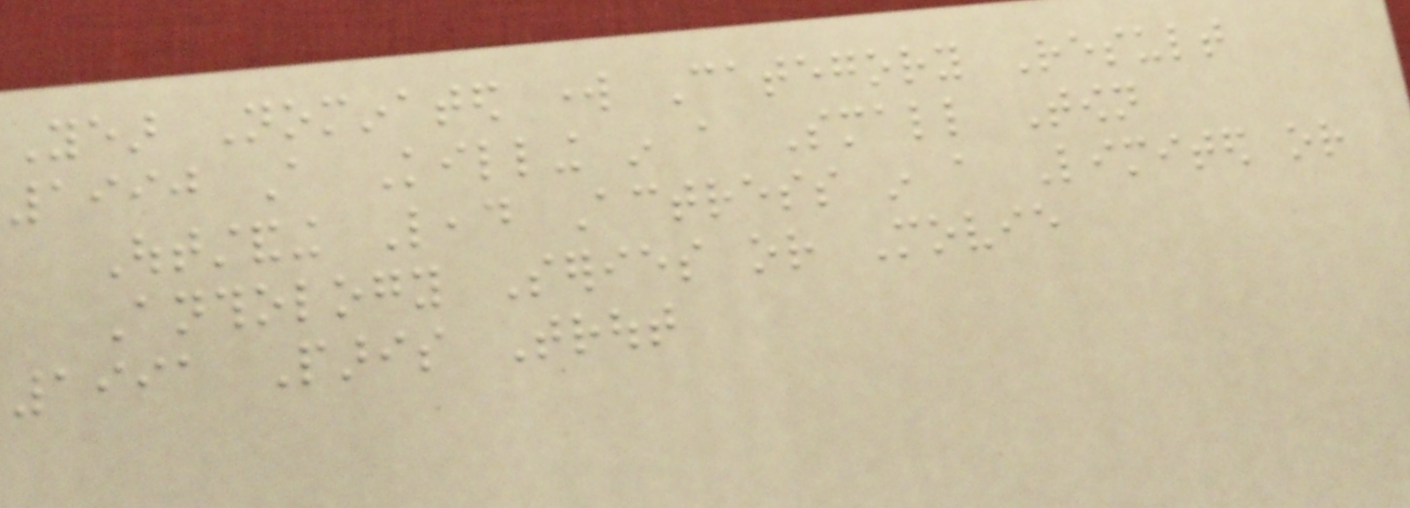Year Nominated work Category Result
1990 A Killing in a Small Town
Outstanding Lead Actress in a Limited or
Anthology Series or Movie
1991 Paris Trout
